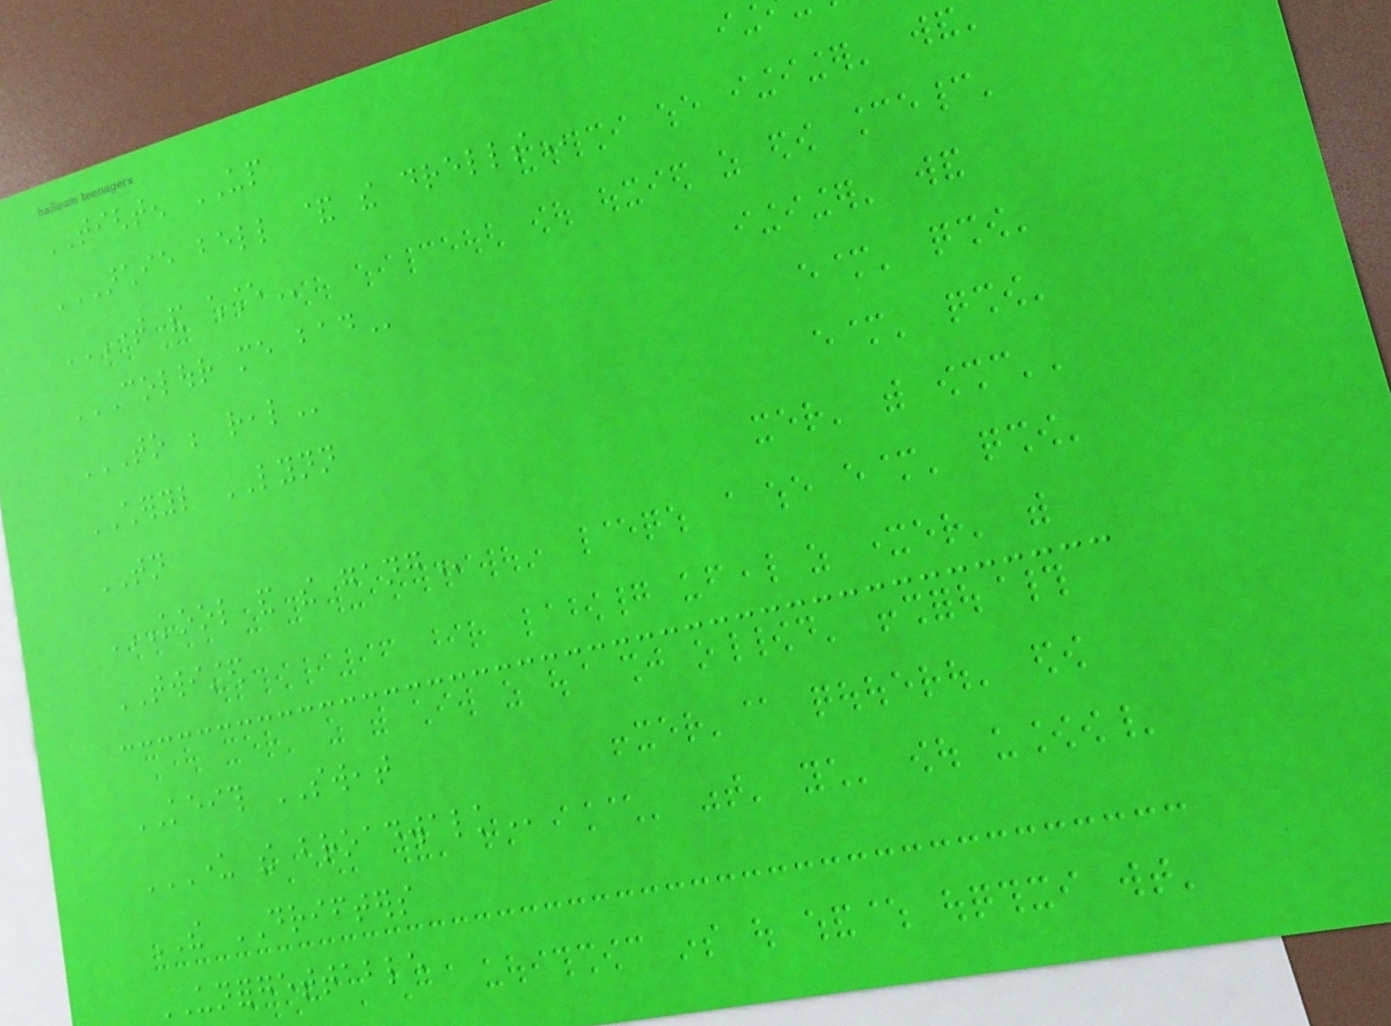TIGHTEN UP
ARCHIE BELL & THE DRELLS
TIME AND CHANCE
COLOUR ME BAD
TO BE REAL
CHERYL LYNN
TONIGHT
KOOL AND THE GANG
TWISTED
KEITH SWEAT
UNDER THE BROADWALK
THE DRIFTERS
UNFORGETTABLE
